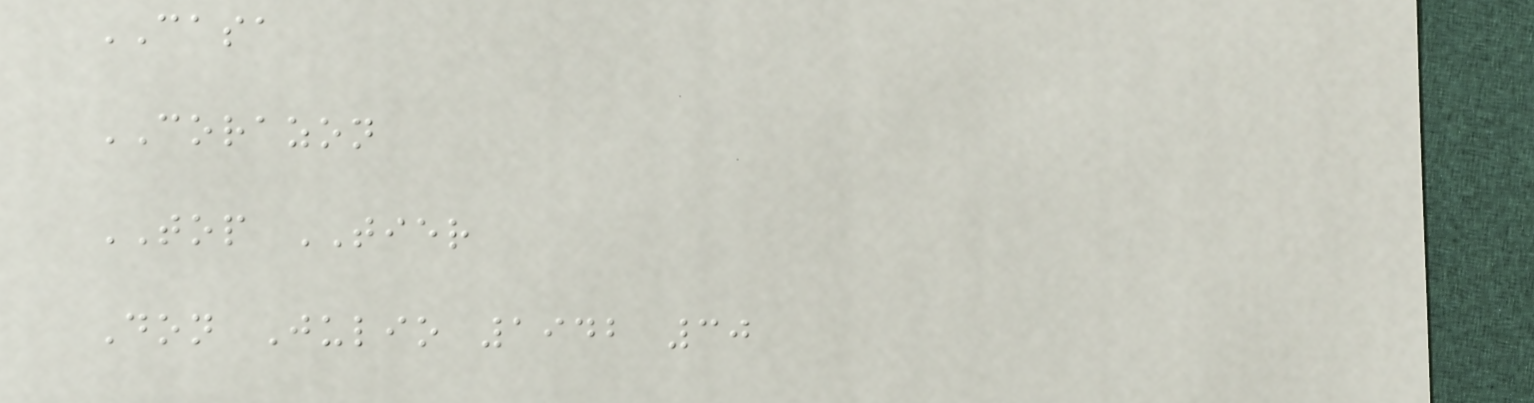CASA
CORAZON
TOP TIER
Don Julio 1942 30
